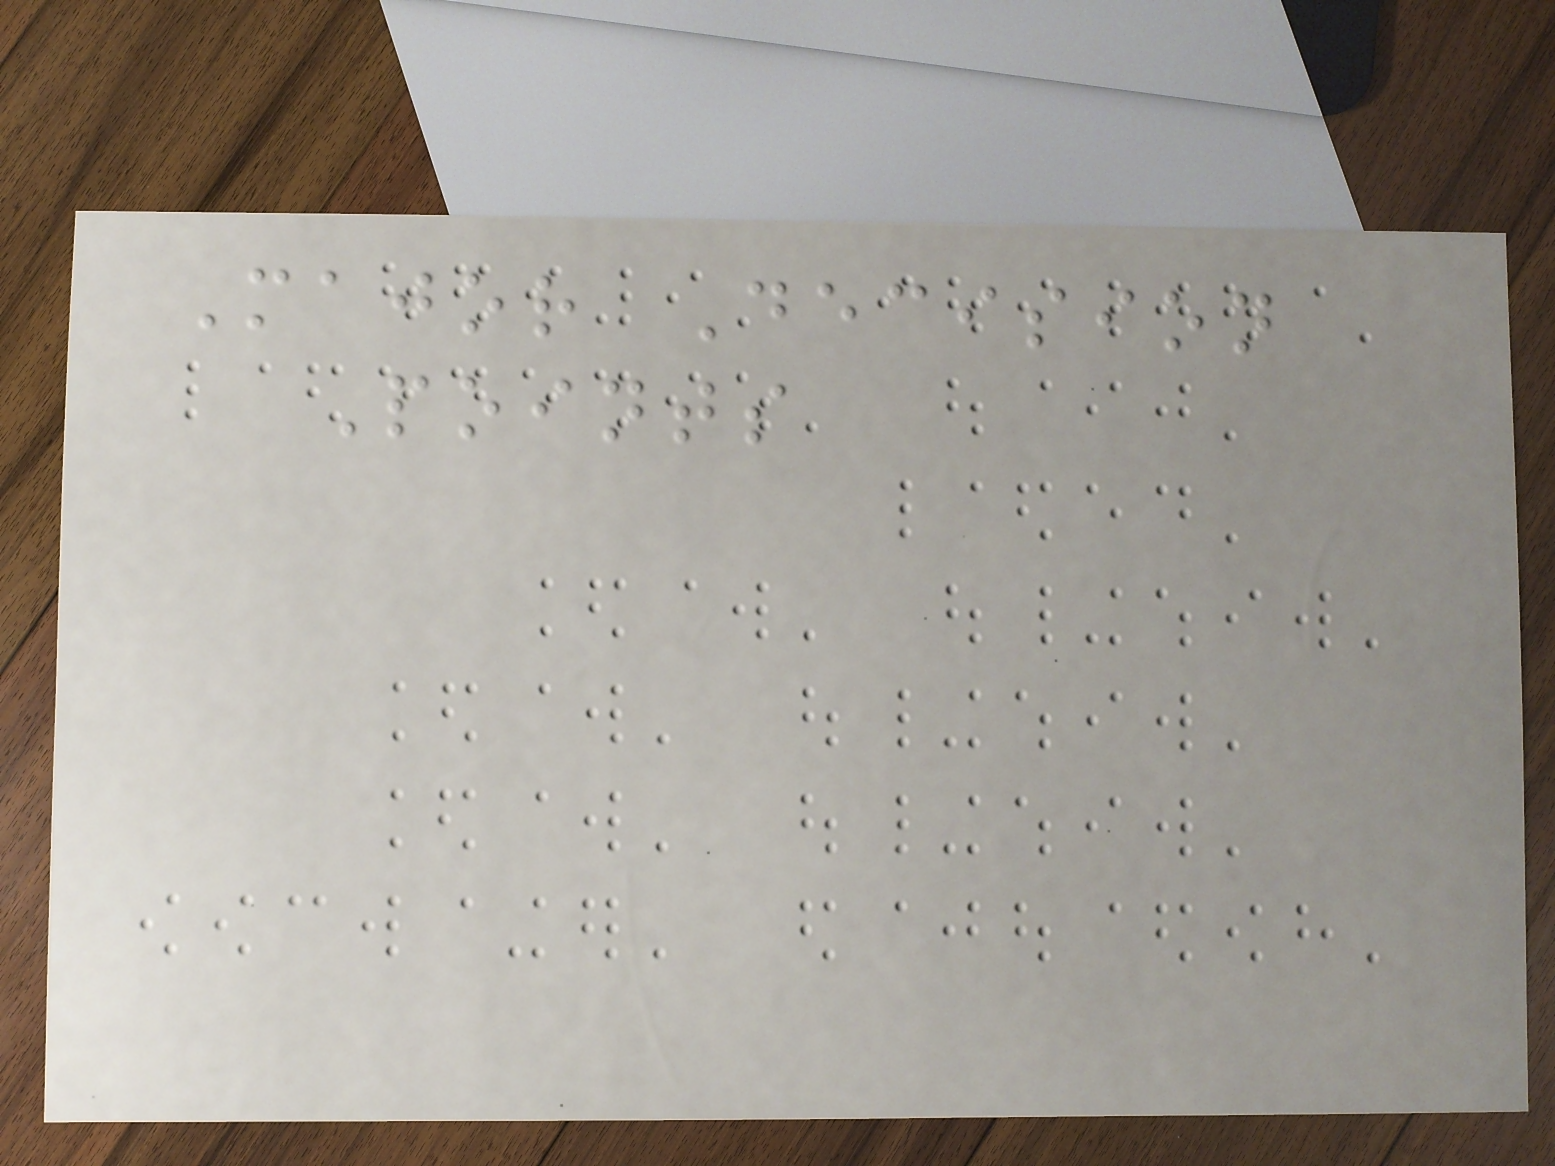Major Decision
Points
